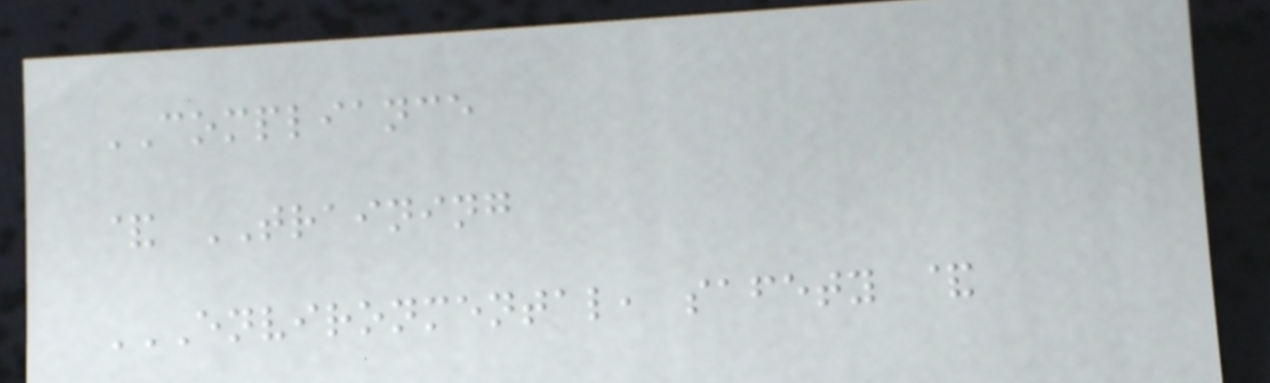COMPLIANCE
& TRAINING
ENVIRONMENTAL, SAFETY &
